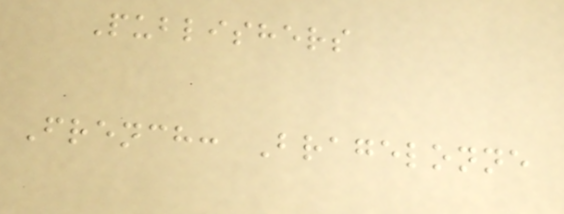Publishers
French: Bragelonne
